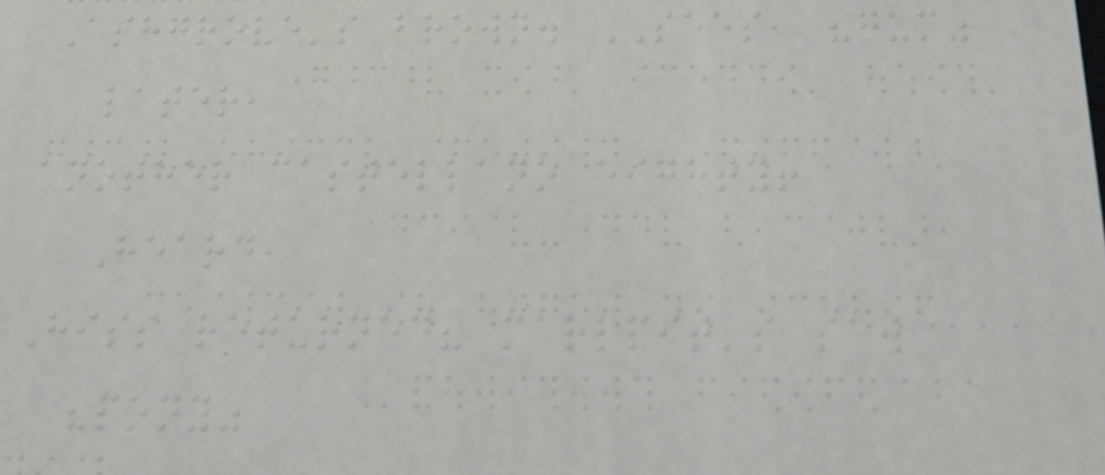Ashgrove's brown. SEES, "gum"
later,
another castellano eighty!
Heard,
Hiss returned? marlpit's saw
"pony"
